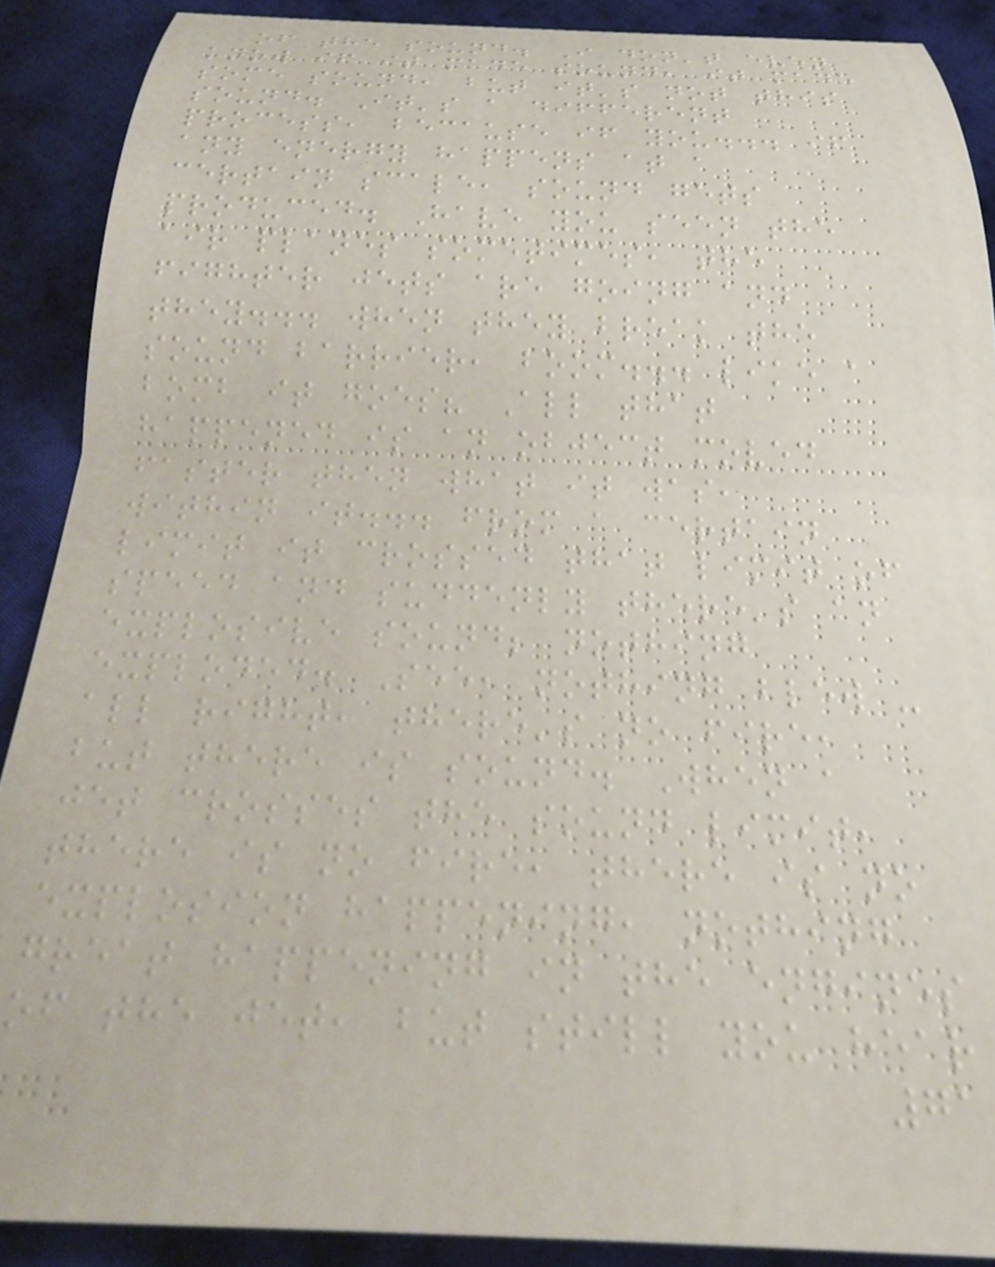of the sound. I don't even
know if it made sound, it made
some sound, but it's not this
sound. It's a different
process, because if you... if
any energy happens at a
certain scale, sound gets
produced. Have you seen the
air planes sometimes, the
fighter jets are going and
they... when they break the
sound barrier, boom... like a
bomb it goes? All that
happened is an object moved
faster then what it was,
within it... from a certain
limit it crossed that limit of
speed and suddenly there's an
explosive sound; nothing
exploded. See, nothing blew -
all right, there's no fire,
but there is sound. When a
jet crosses the sound limit,
there is no fire, there is no
explosion happening, nothing
great happening in the engines
of the jet, but still you hear
71
